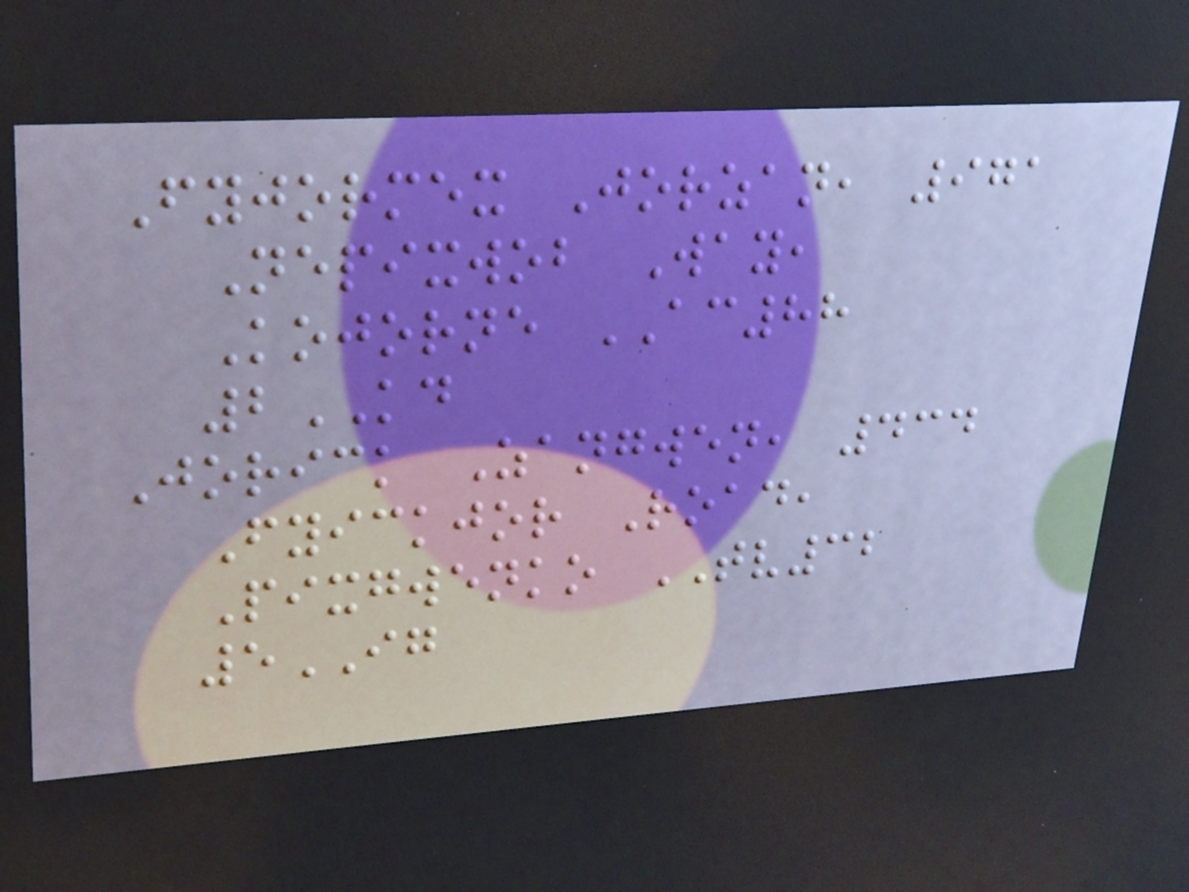Fyjormex Jorzan, 971
Nepixwob Way,
Kojorne AC88
2KD
Jorick Zangwen, 434
Fyickjor Road,
Pixgwenko TV32
5IG
